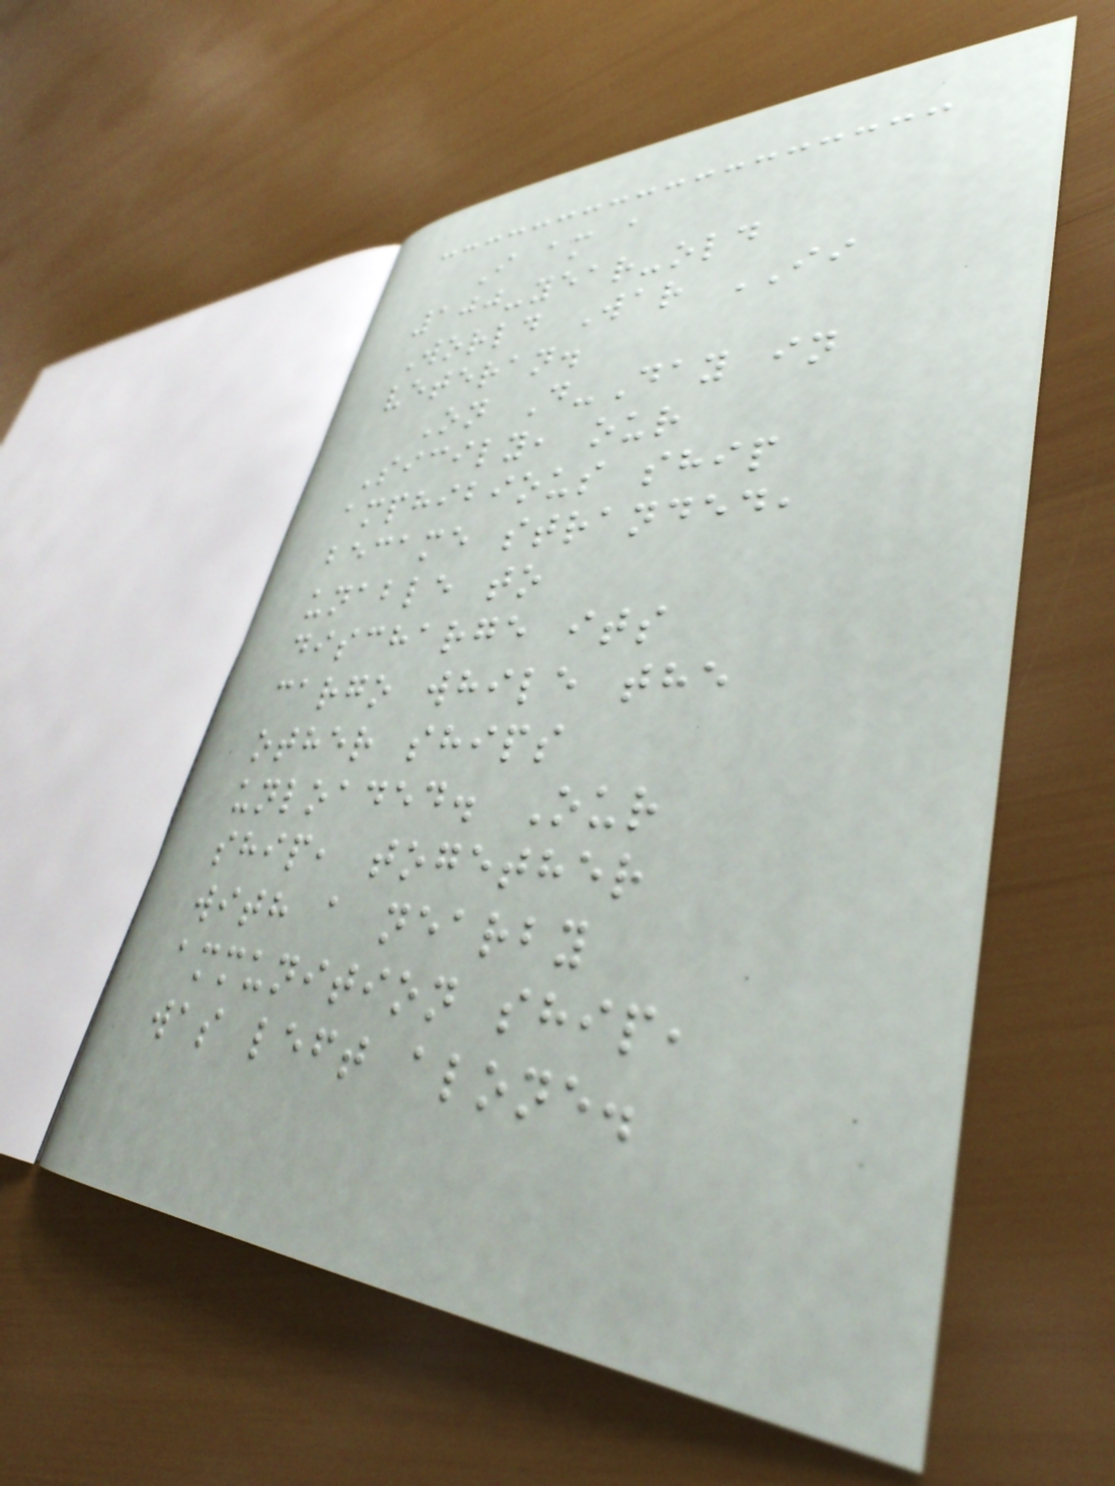I am a
100-year-old
World War II
veteran.
On D-Day in
Sicily, our
amphibious ship
became stranded,
unable to
discharge its
cargo while the
other ships
unloaded. Our
ship, together
with a nearby
ammunition ship,
was left alone.
